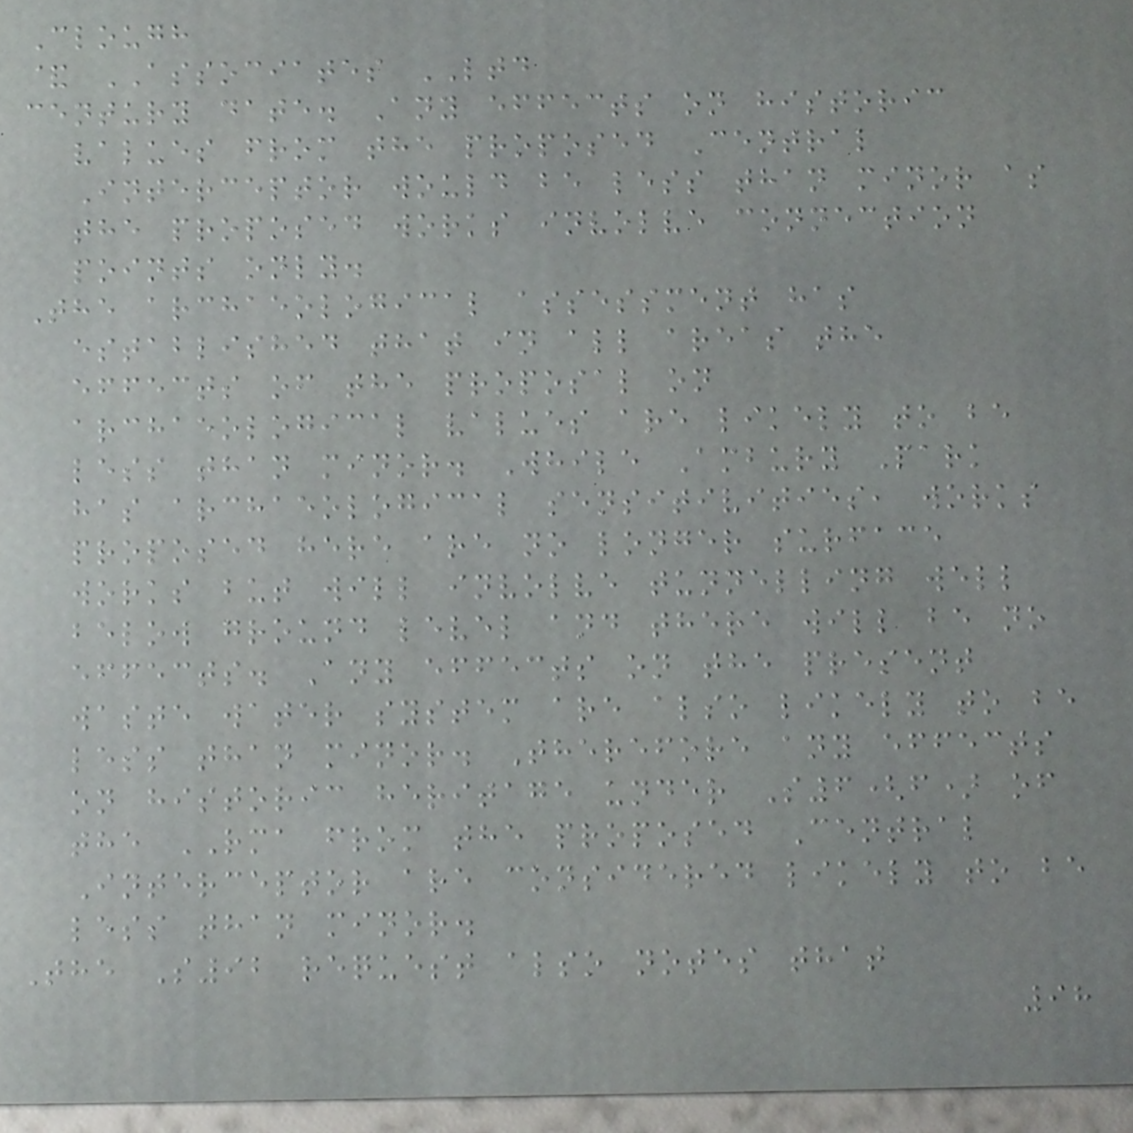Clough
& ASSOCIATES LTD
century date. Any effects on historic
values from the proposed Central
Interceptor would be less than minor as
the proposed works involve connection
points only.
The archaeological assessment has
established that in all areas the
effects of the proposal on
archaeological values are likely to be
less than minor. While Ambury Park
has archaeological sensitivities, works
proposed here are no longer surface
works but will involve tunnelling well
below ground level and there will be no
effects. Any effects on the present
waste water system are also likely to be
less than minor. Therefore any effects
on historic heritage under S6(f) of
the RMA from the proposed Central
Interceptor are considered likely to be
less than minor.
The S92 request also notes that
98
